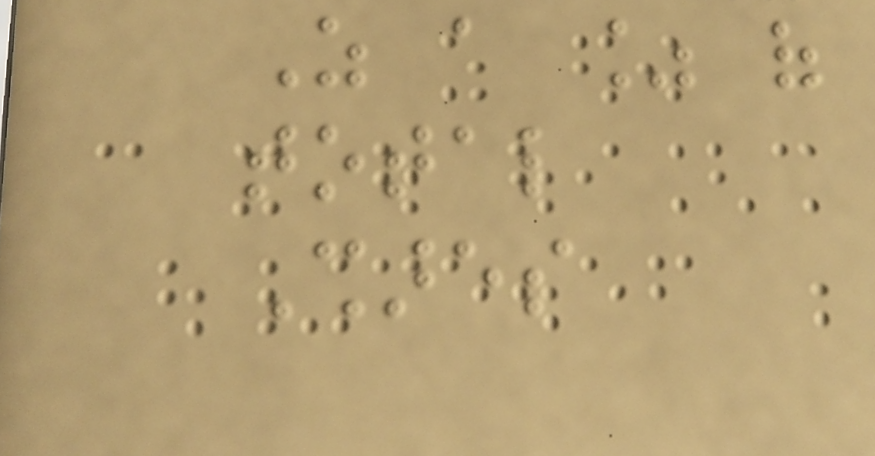As a % of
total
Shares
